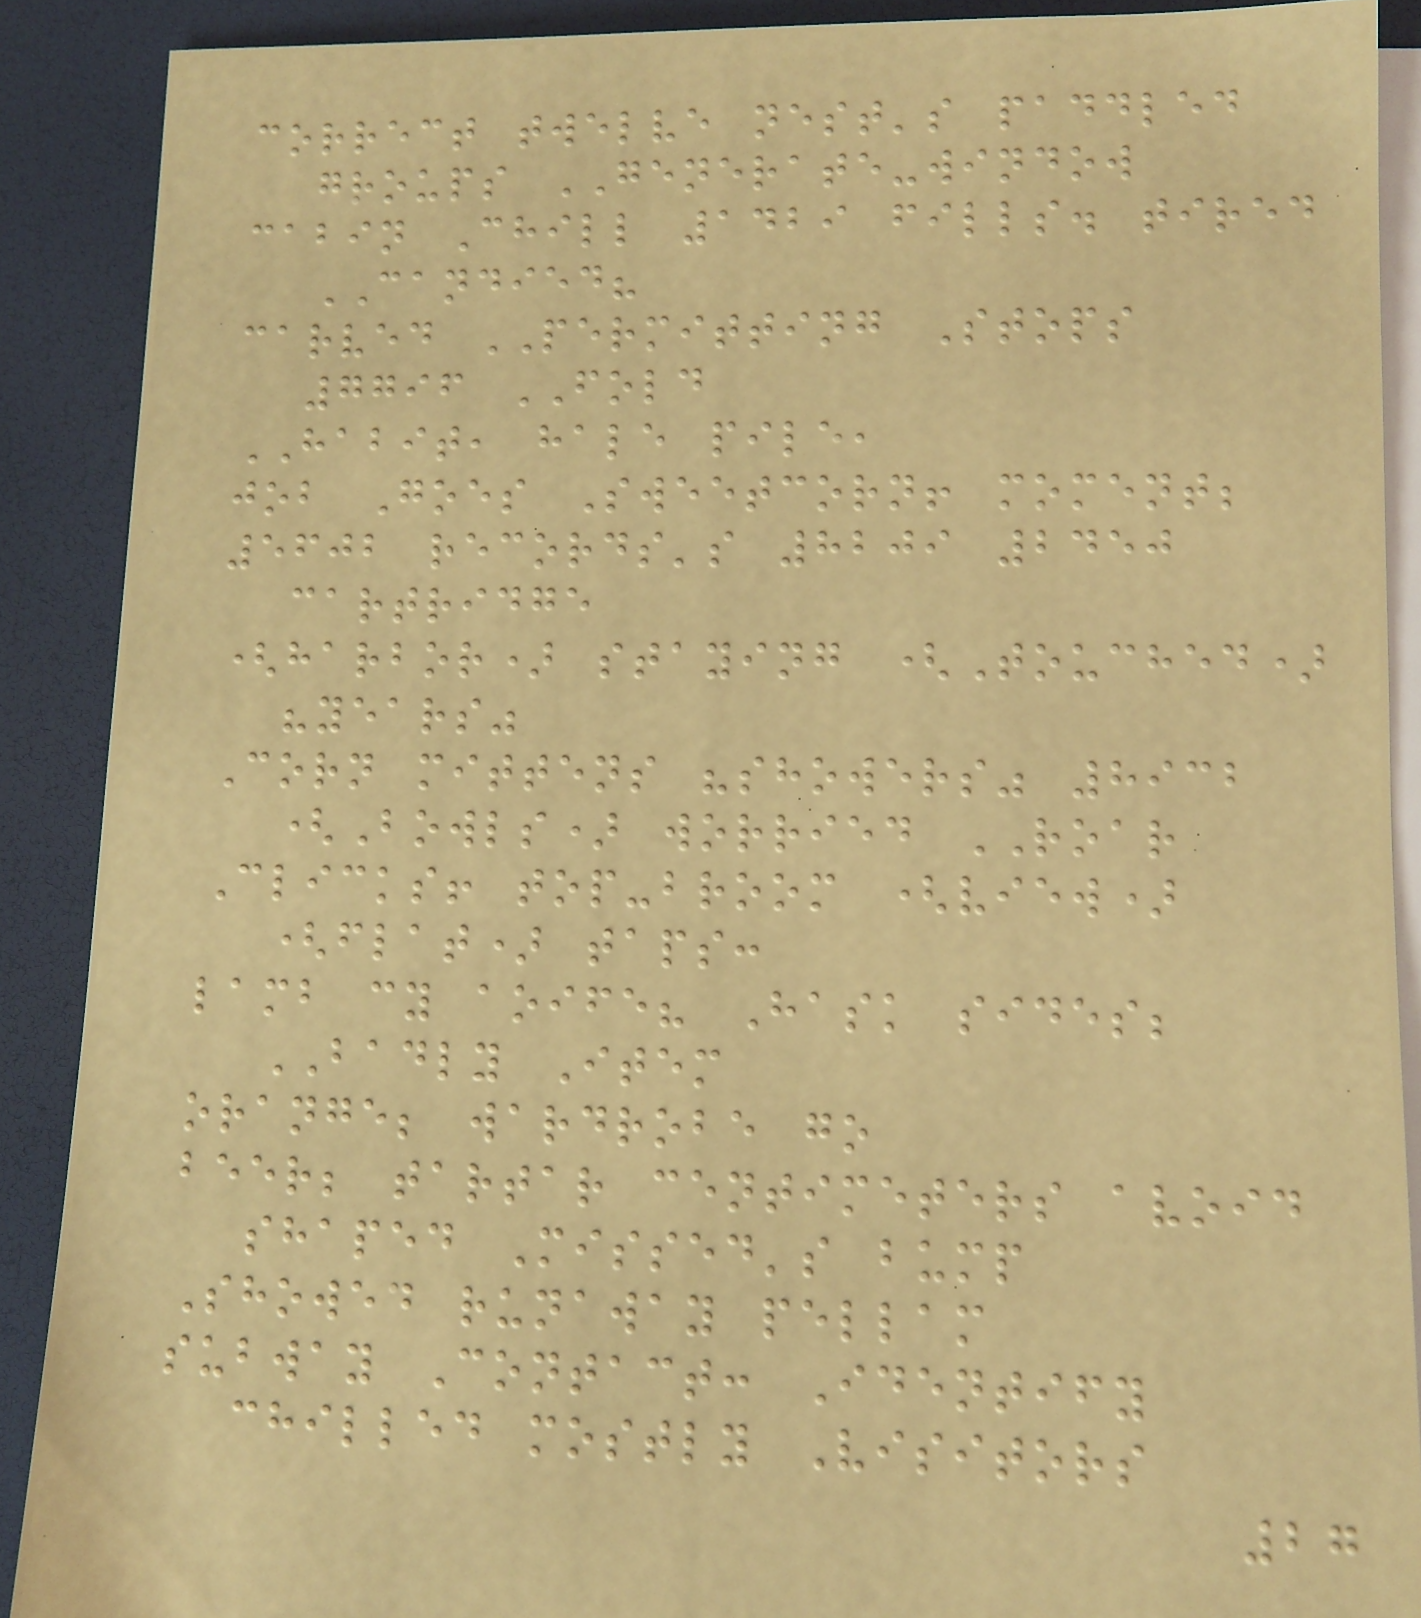correct twelve nest's paddled
groups GENERATE-window
cabin Chill 1429 fills. tired
CANDIED?
carved PERMITTING Stops
7796 FOLD
HABIT, hale pile,
job Goes Sweetcorn! moment;
5602 records's 8209 2450
cartridge
(harbor) staying (Touched)
"years"
Corn mittens "showers" 8932
(Bowls) worried ROAR
Clicks! top-broom (view)
(flat) taps:
lamb cy aoife? Hask sides;
BADLY Item
orange; wardrobe go
beer; tartar centimeters avoid
shaped Missed's bump
Showed runaway pellam
subway Contact: Identify
chilled mostly Visitors
27
